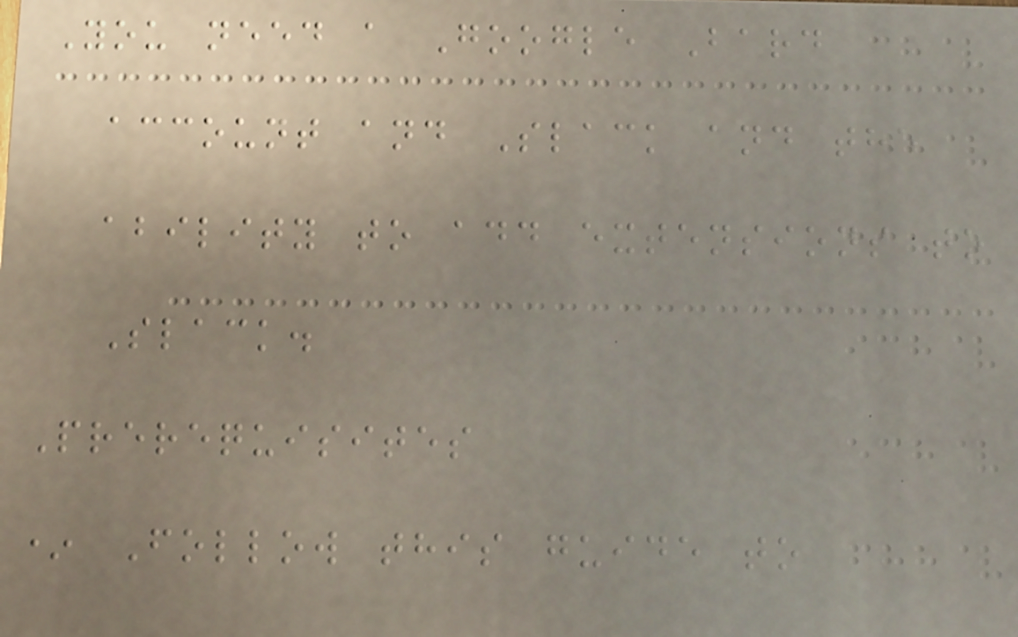You need a Google Bard
account and Slack and the
ability to add extensions to
Slack.
Prerequisites
* Follow this guide to
